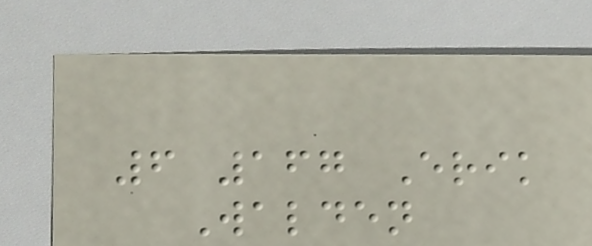6 167 Erik
Walden
